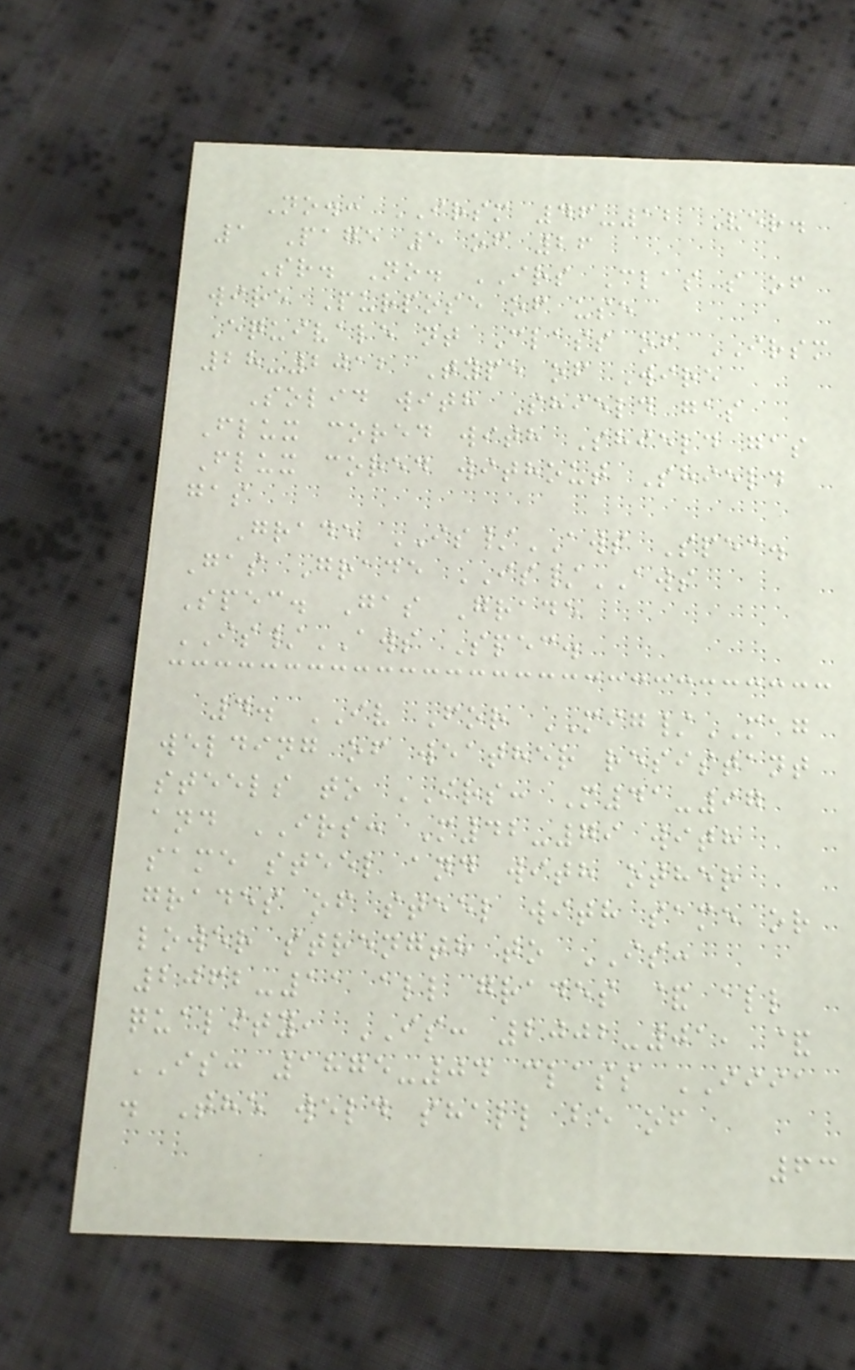No.: IRSM 46-12 Ver.
1 Page 5 of 26
Sr. No. IRS Clas s of
wire Purpose of use
Equivale nt Class of IRSM
28-2012 Type of Wire
Solid with Shield gas
Flux cored with Shield gas
Flux cored without Shield
gas
Grade IS/AWS Spec.
Gas Grade IS/AWS
Spec. Gas Grade
IS/AWS Spec.
4. IV For MIG/MAG
welding of weather resistant
steels to IRS: M41-97
and IRS: M42-79 with
same steel and with other
grades of steel with same or
lower strength to IS:
2062-11 all grades & all
quality, IS: 2002-01, &
IS: 1875-04 class IIIA
. The weld shall be of
63
